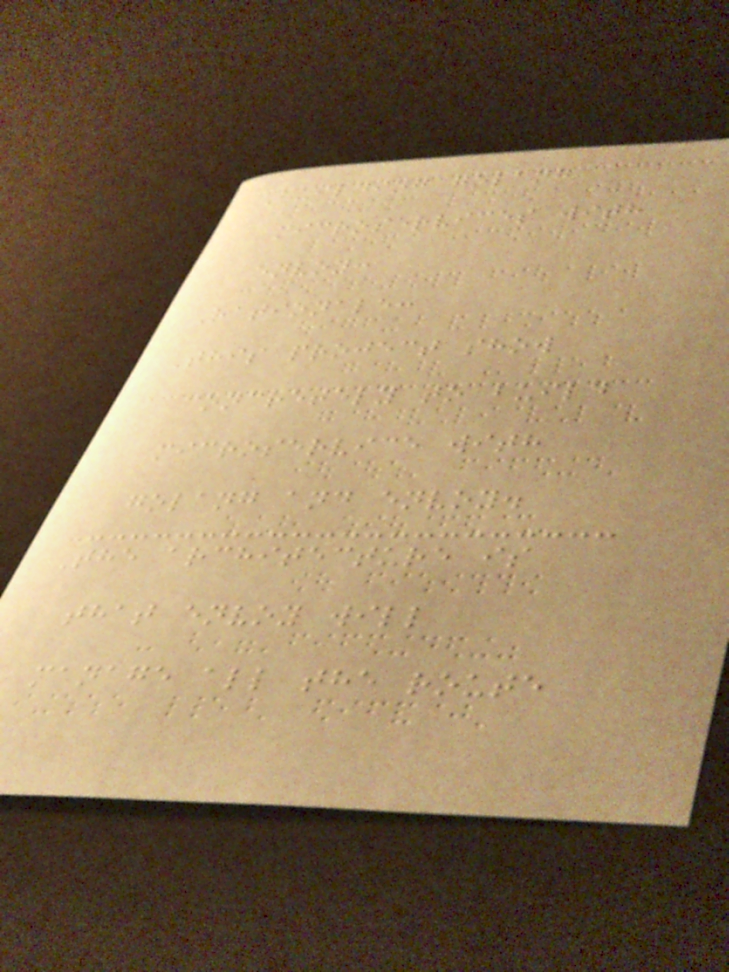Building golang
microservices with
envoy:
Rationale:
This project show
concretely to build
microservice with
golang and envoy.
The architecture is
that envoy will
manage all the route
